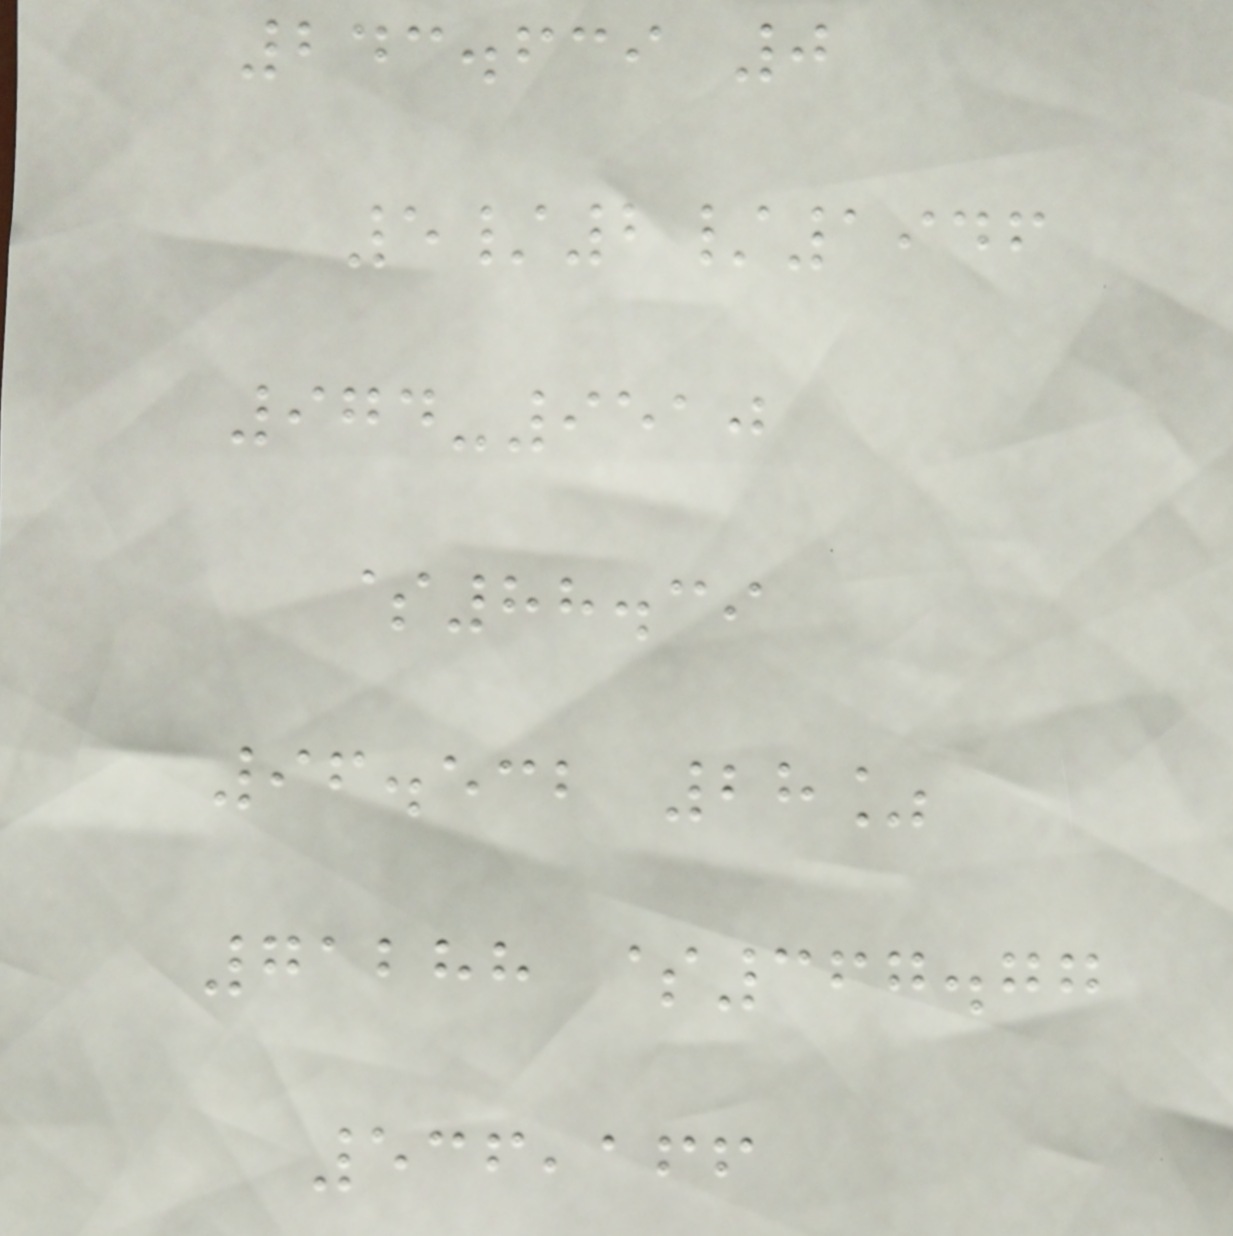243.639 0
5/2/1946
974-9510
$88.39
96.532 28%
71288 $367.77
536,166
